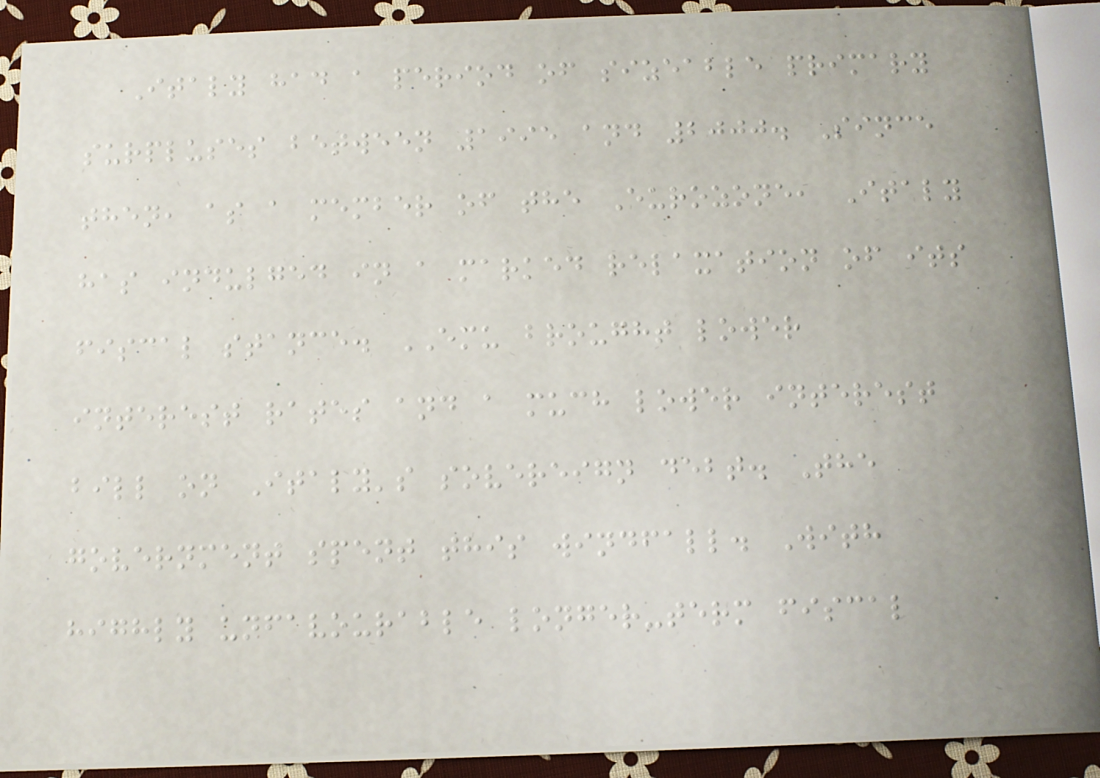Italy had a period of sizeable primary
surpluses between 1995 and 2000. Since
then, as a member of the Eurozone, Italy
has indulged in a marked relaxation of its
fiscal stance. EMU brought lower
interest rates and a much lower interest
bill on Italy's sovereign debt. The
government spent this windfall. With
highly unfavourable longer-term fiscal
